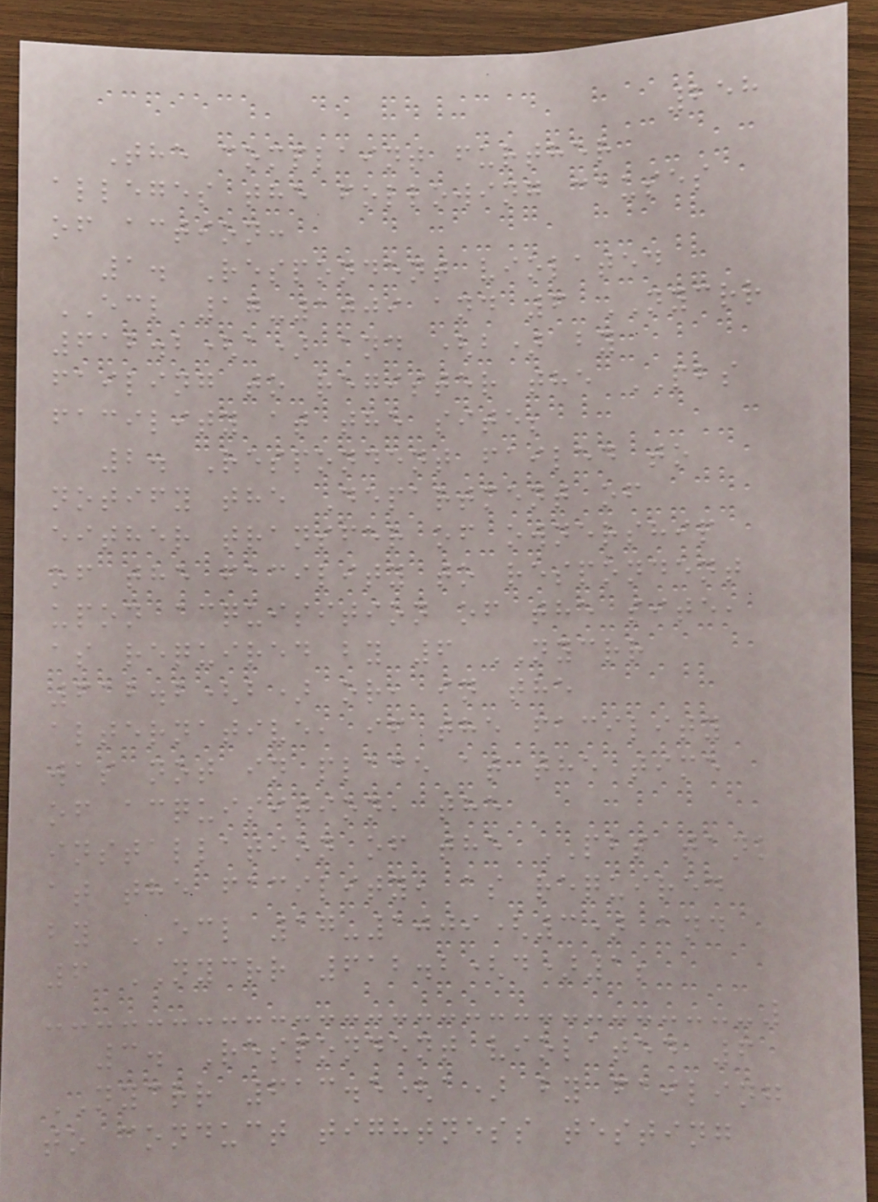258
The complaint further
alleges the following causes
of action:
1. Respondent violated
ECL 17-1009 and 6 NYCRR
612.2(a) and (b) by
failing to register the PBS
facility at the site;
2. Respondent failed to
notify the Department of
either transfer of ownership
of the facility to respondent
upon acquisition of the site,
as required by 6 NYCRR
612.2(b) or, in the
alternative, if the facility
was not in place at the time
of acquisition, the
installation of the PBS tank
at the facility, as required
by ECL 17-1009(3) and
6 NYCRR 612.2(d)1;
3. Respondent violated 6
NYCRR 613.5(a) by failing
to conduct tightness testing
